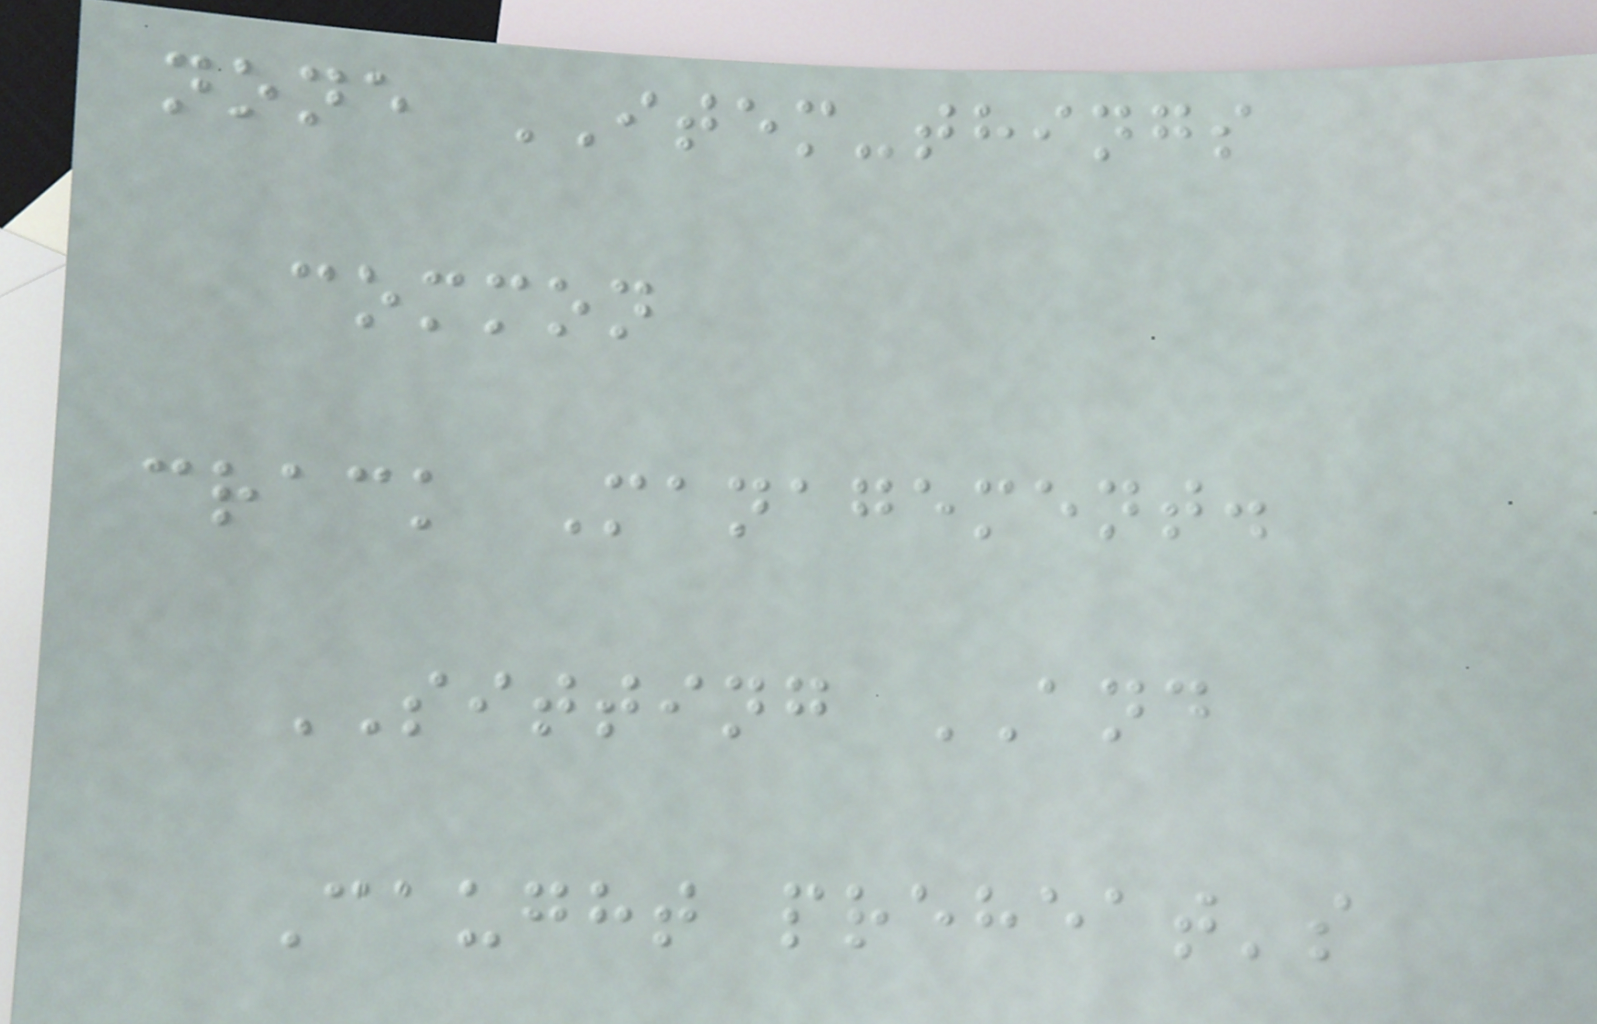none ITEM-things
common
crack Management.
SITTING AND
Caught preheat's
